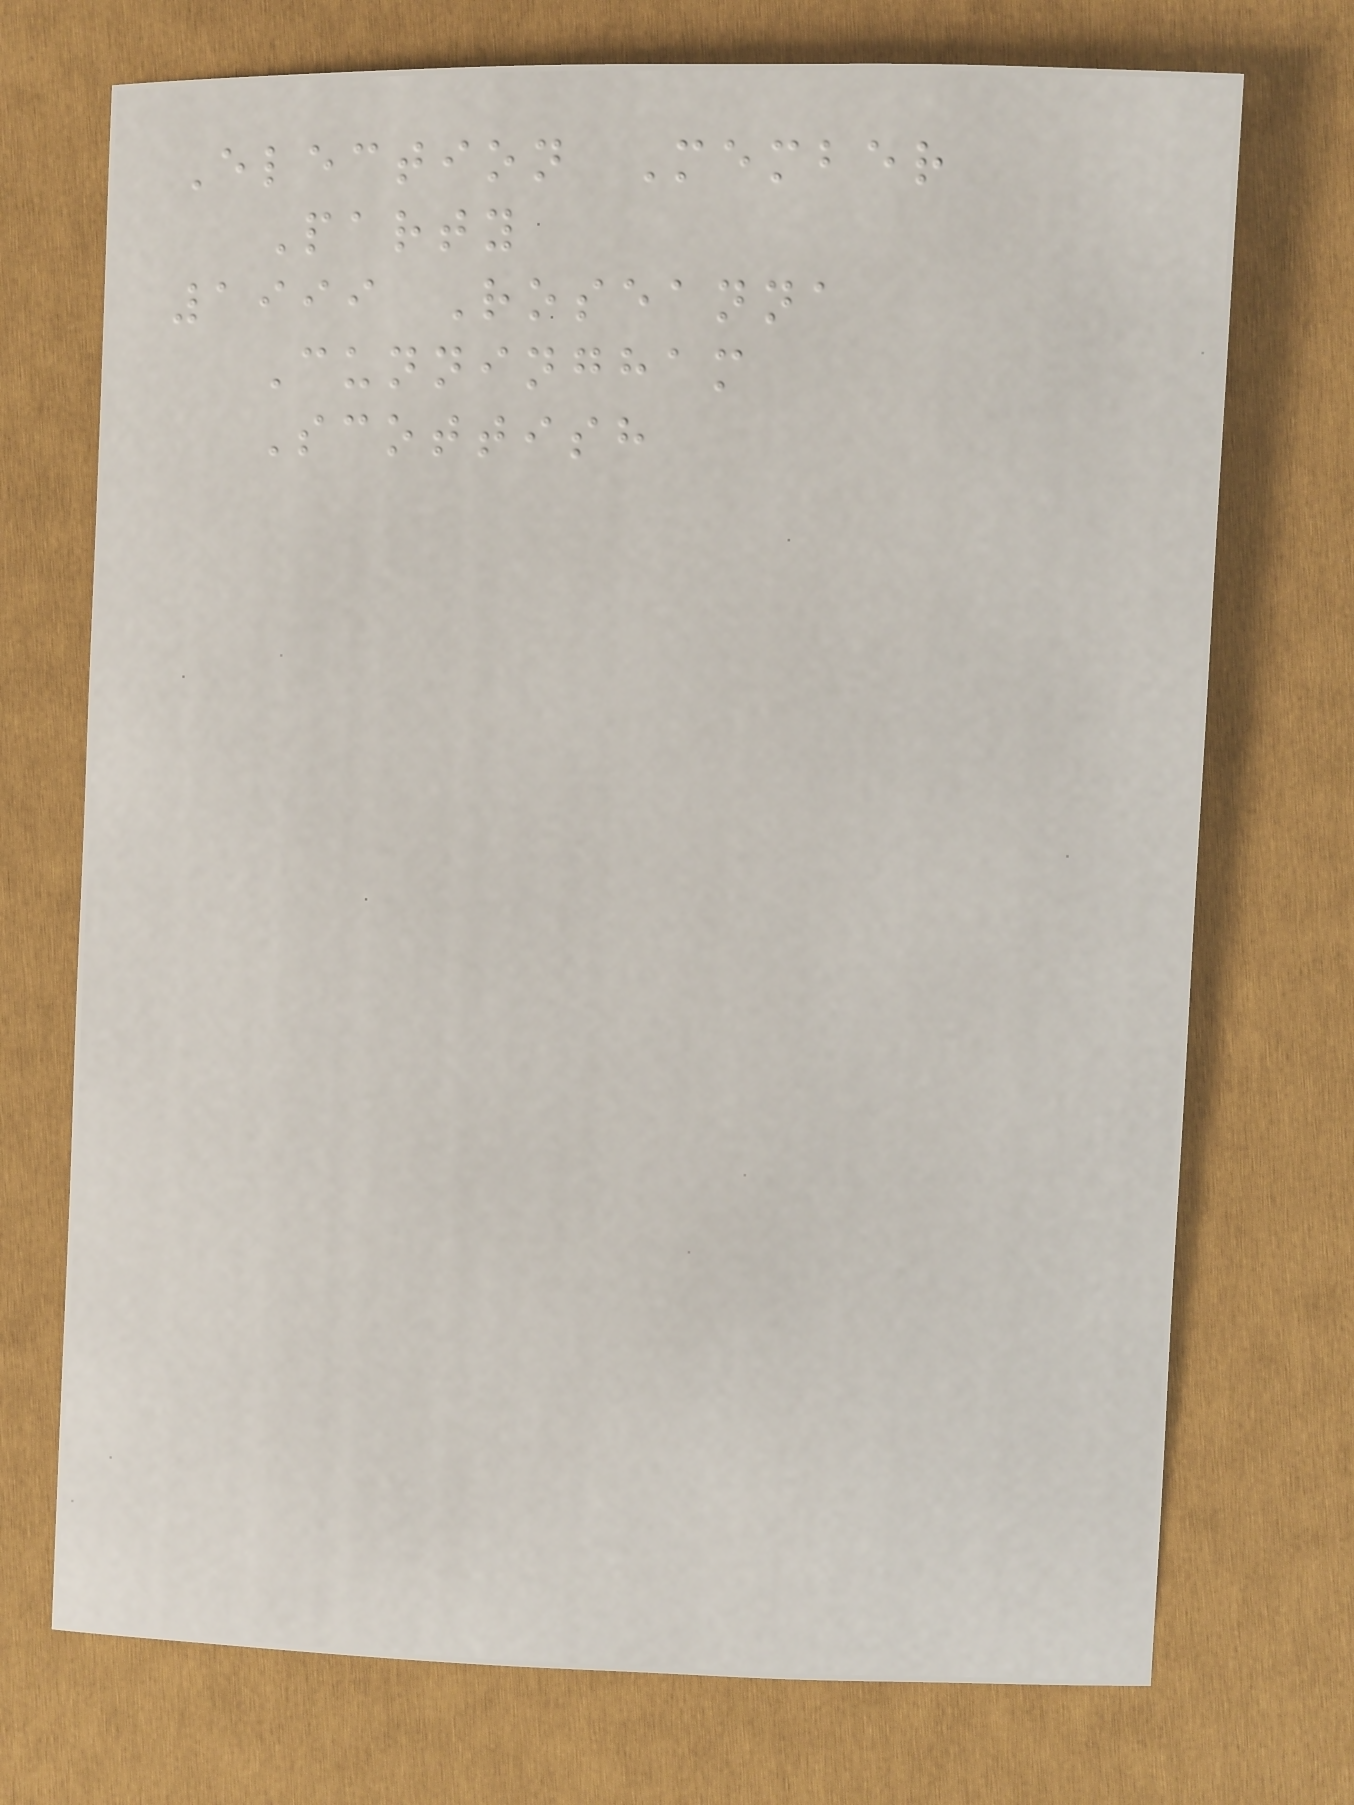Election Member
Party
1999 Roseanna
Cunningham
Scottish
